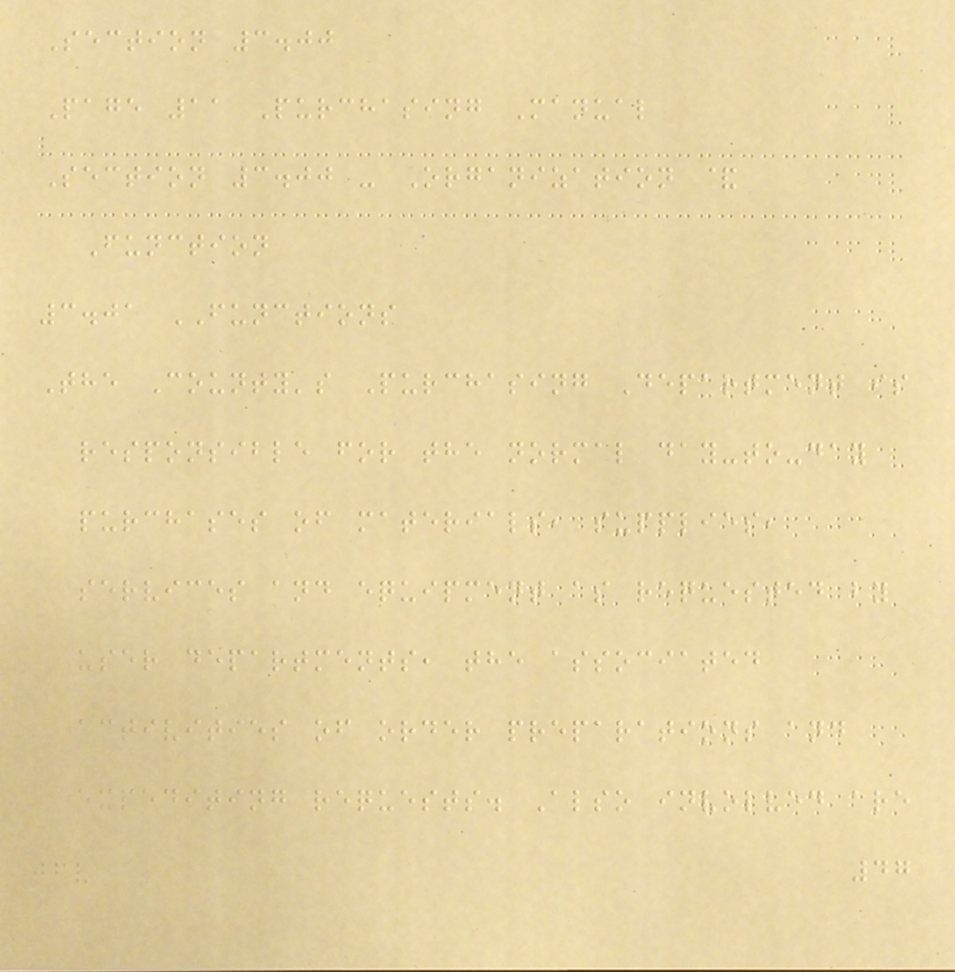Section 3.00
Page 11 Purchasing Manual
Section 3.00 - Organization &
Function
3.01 FUNCTIONS
The County's Purchasing Department is
responsible for the normal day-to-day
purchases of materials, supplies,
services and equipment as requested by
user departments, the associated
activities of order preparations and
expediting requests. Also involved are
47
